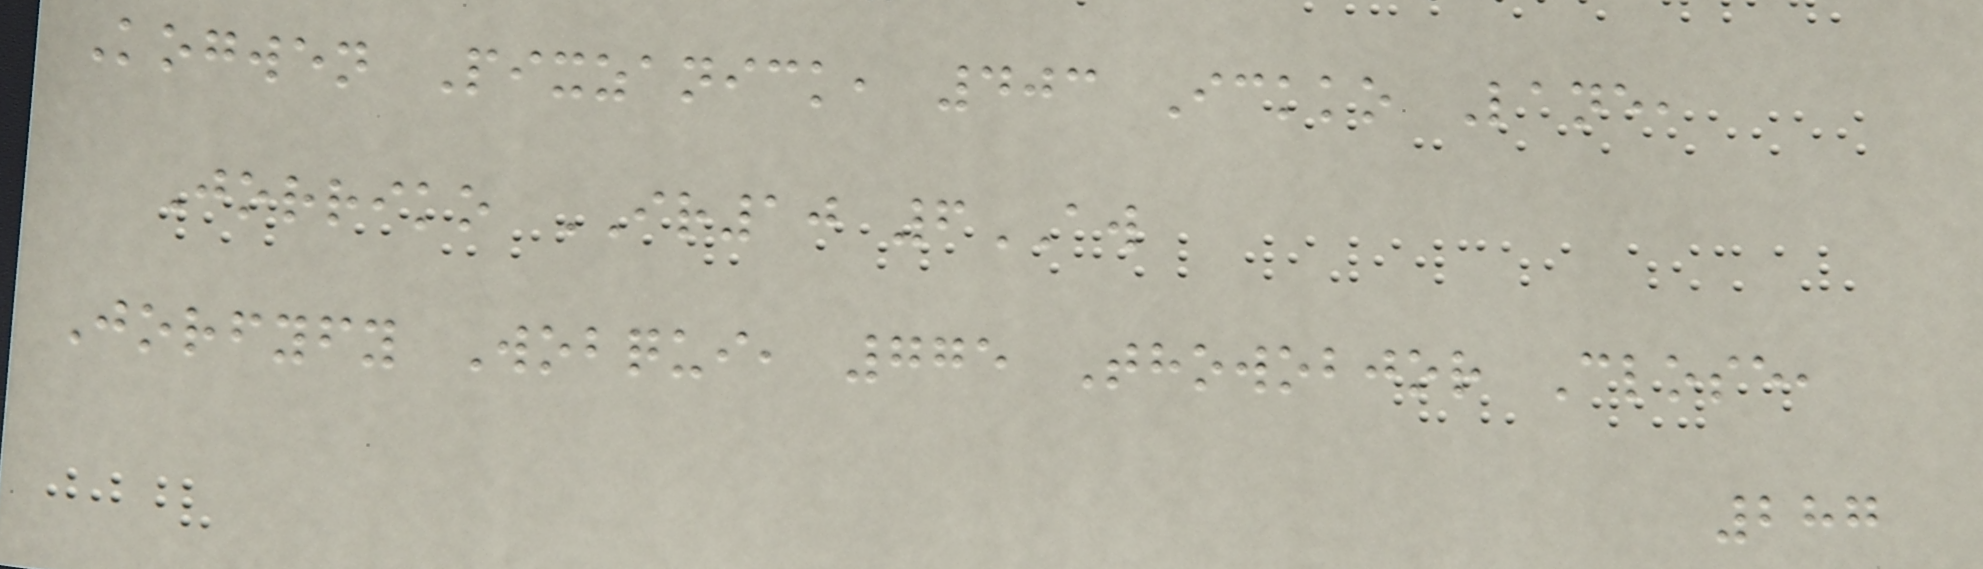Kogwen Pixzanick, 403 Ickko Lane,
Jorriko IR10 6AW
Jorfyfy Wobqui, 775 Thowobjor Close,
287
